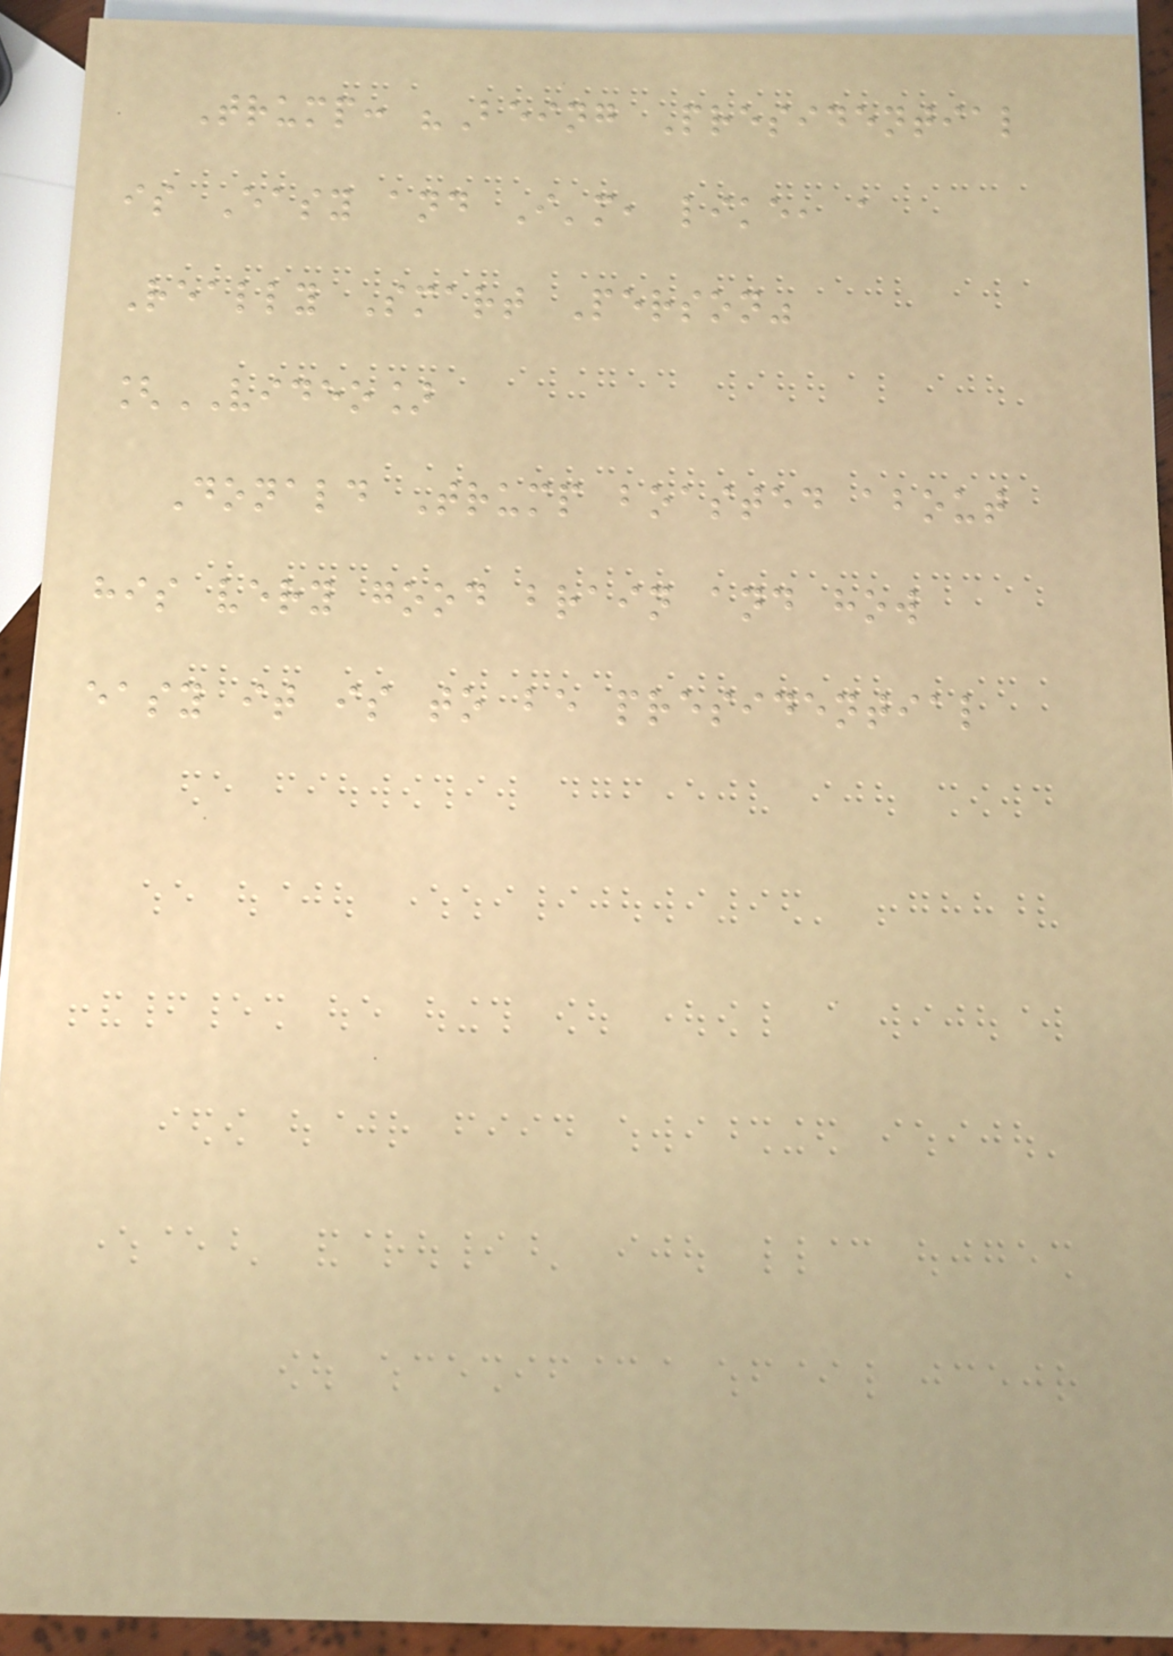Trump: "Being Presidential
is Easy and I'm, like, a
Really Smart Person"
[VIDEO]
Donald Trump boasted about
his very good brain and how
easy it is to be presidential
